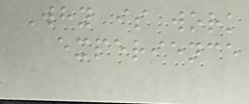Why is work
experience
